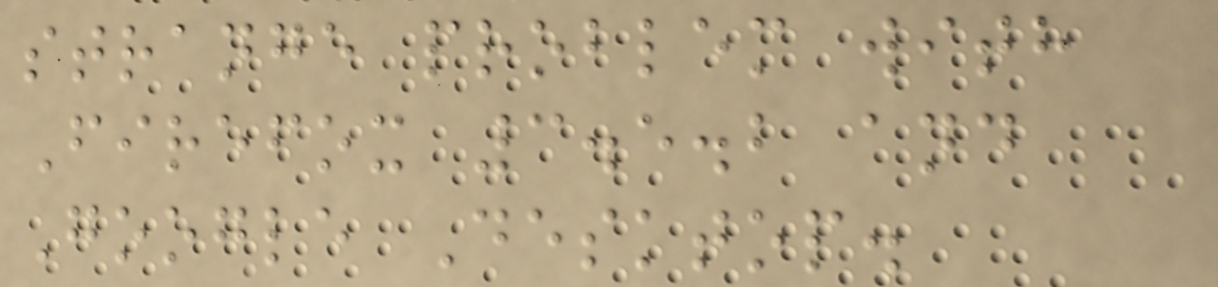strange problem with
Firefox 3.5.2 and
Google Desktop.
